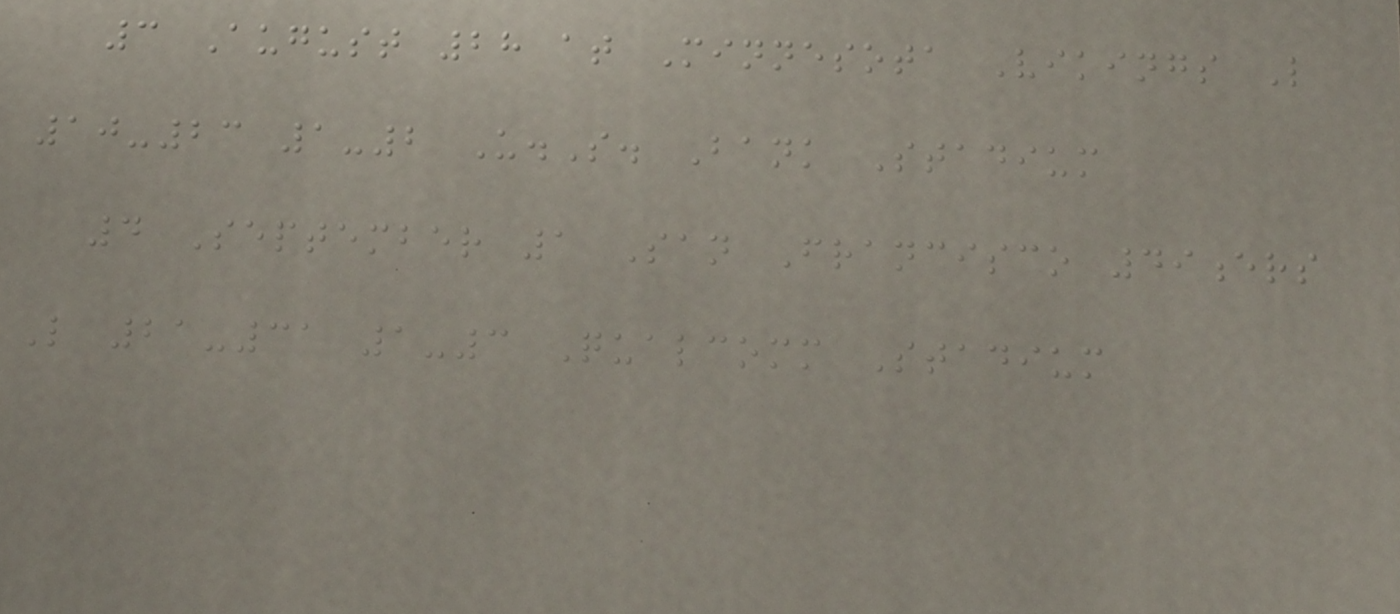3 August 28 at Minnesota Vikings L
10-23 1-2 U.S. Bank Stadium
4 September 1 San Francisco 49ers
L 21-31 1-3 Qualcomm Stadium
